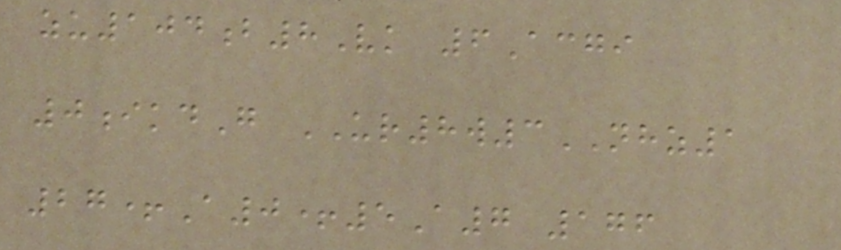zu104b8Vk 6Acgi
0ikdG UR8w3NHZ1
27+A0+5A7 176
